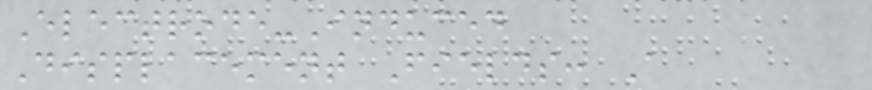Electrode-Induced
Displacement Fields: A
